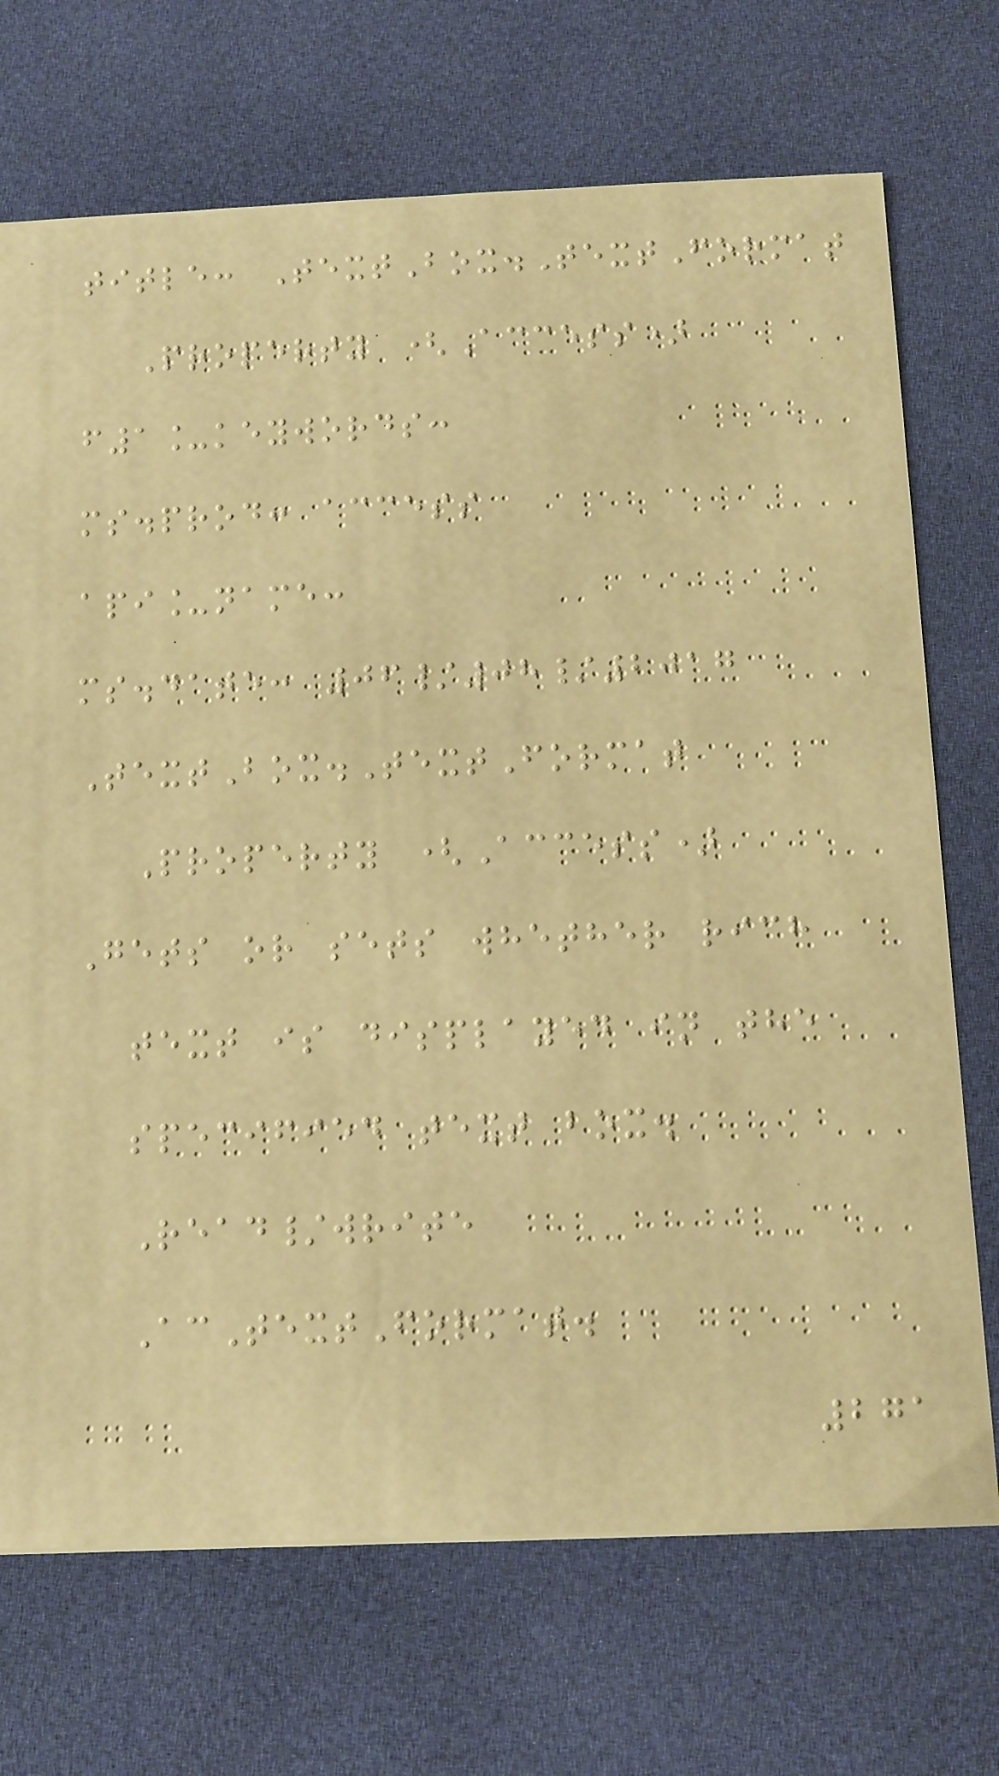title: TextBox.TextFormat
Property (Access)
f1_keywords:
ms.prod: access
api_name:
ms.date: 06/08/2017
TextBox.TextFormat
Property (Access)
Gets or sets whether rich
text is displayed in the
specified text box.
Read/write
AcTextFormat.
271
